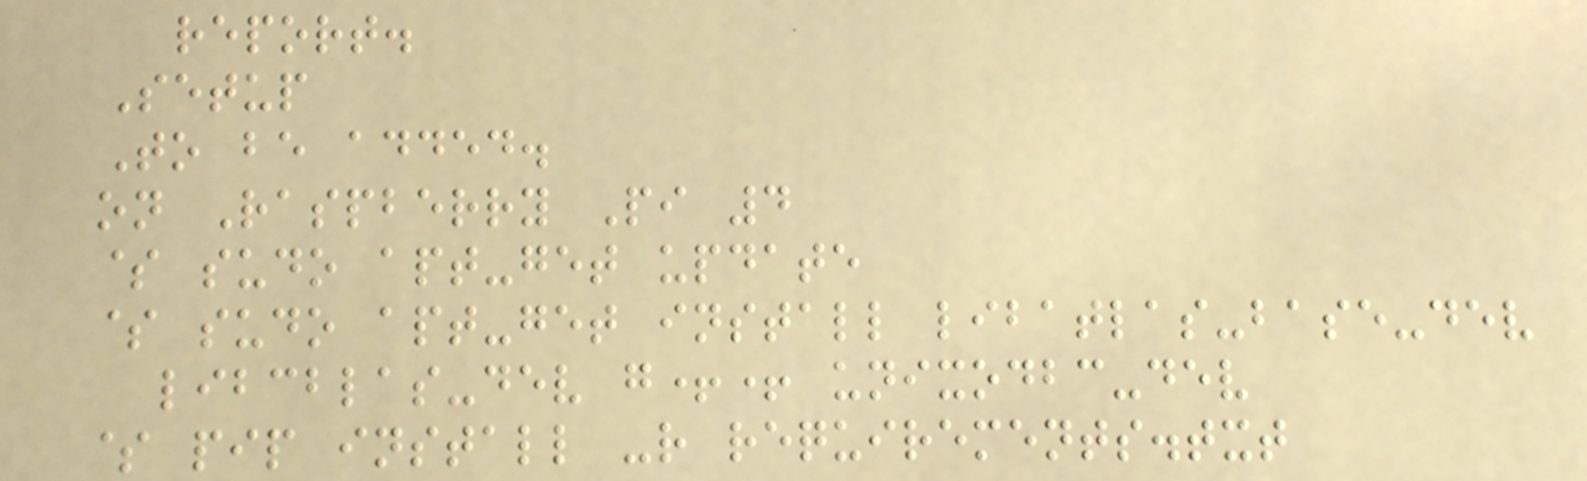report.
Setup
To be added.
on Raspberry Pi 4
$ sudo apt-get update
$ sudo apt-get install libatlas-base-dev
libcblas-dev g++ unixodbc-dev
$ pip install -r requirements.txt
